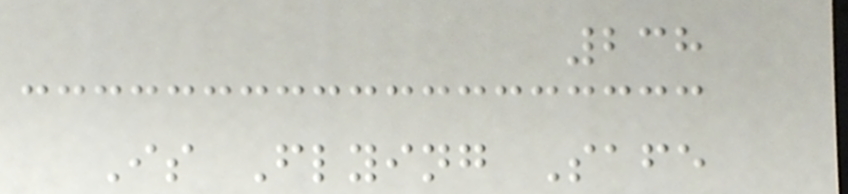238
Is Flying Safe
